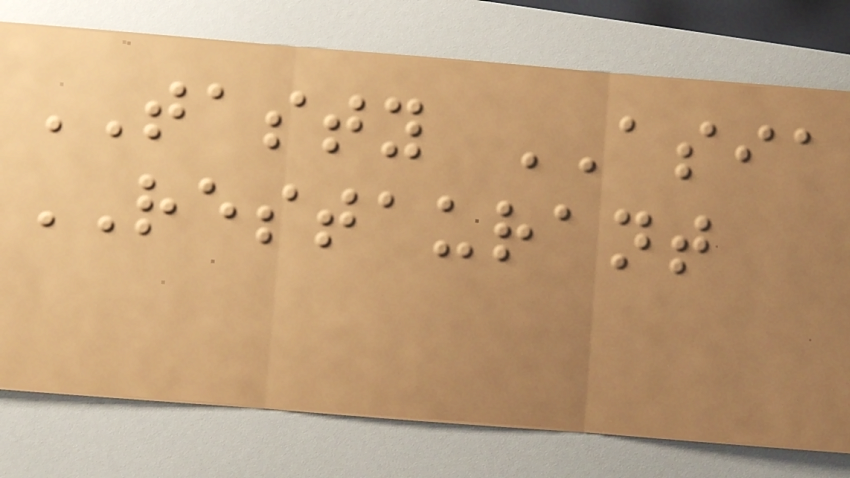TASTY ASIA
RESTAURANT
